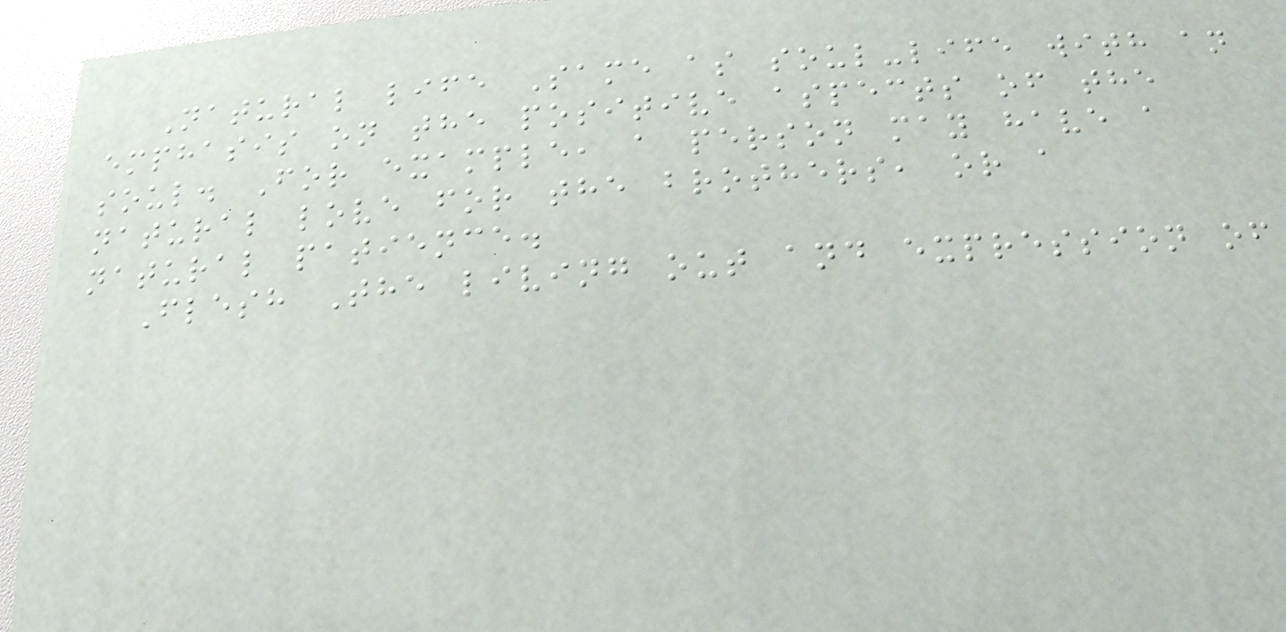Natural life Same as soul-life with an
emphasis on the positive aspects of the
soul. For example, a person may have a
natural love for the brothers, or a
natural patience.
Flesh The living out and expression of
